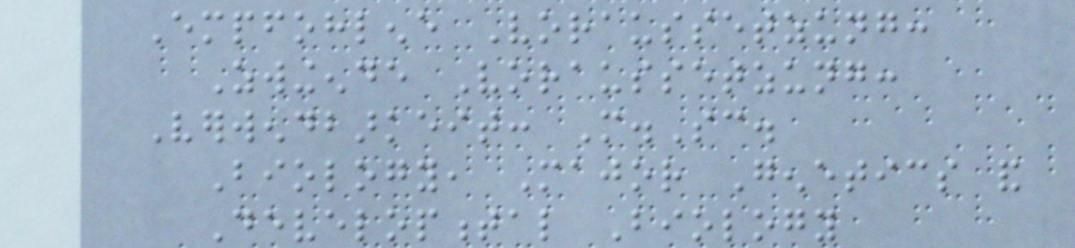Empfohlene Voraussetzung:
Zwingende Voraussetzung:
Verwendbarkeit: M.Sc.
Biology, Major Genetics and
Developmental Biology
